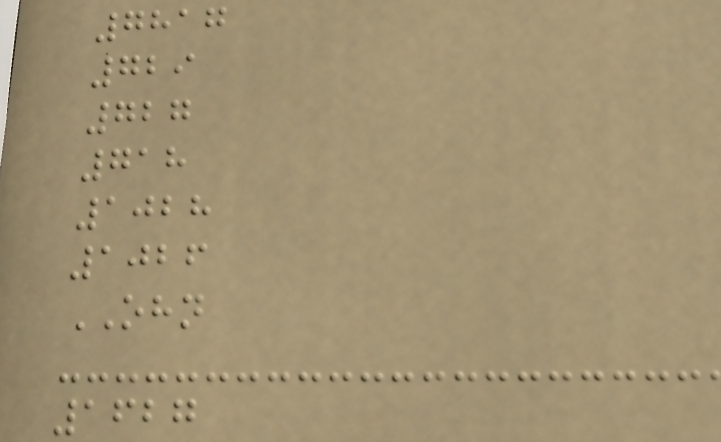7817
729
727
718
1028
1026
OHN
1627
